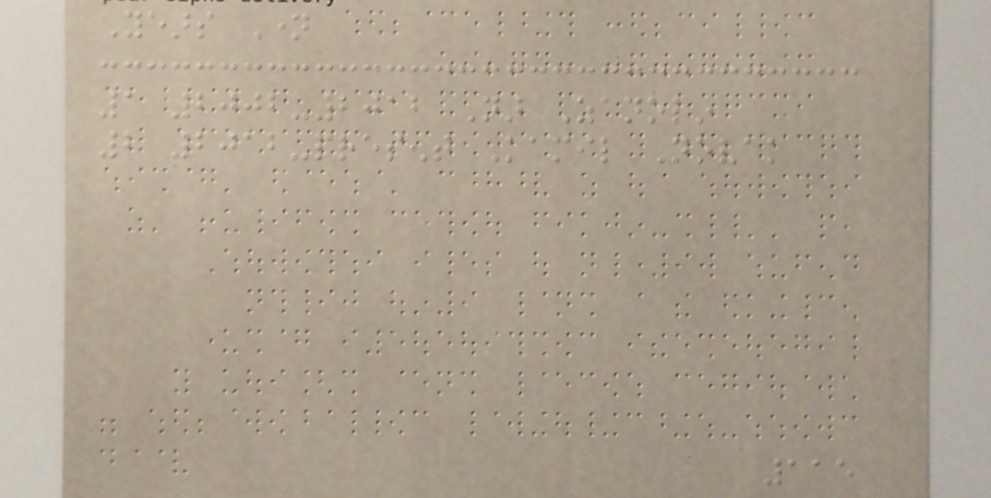Years Name
1 2002-2012 Nar Zanolin
2 2012-present Kamil Novak
115
